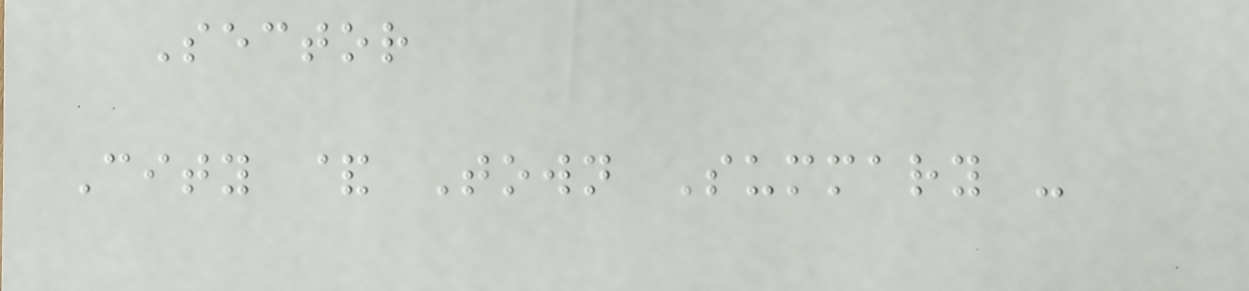Sector
City & Town Summary -
